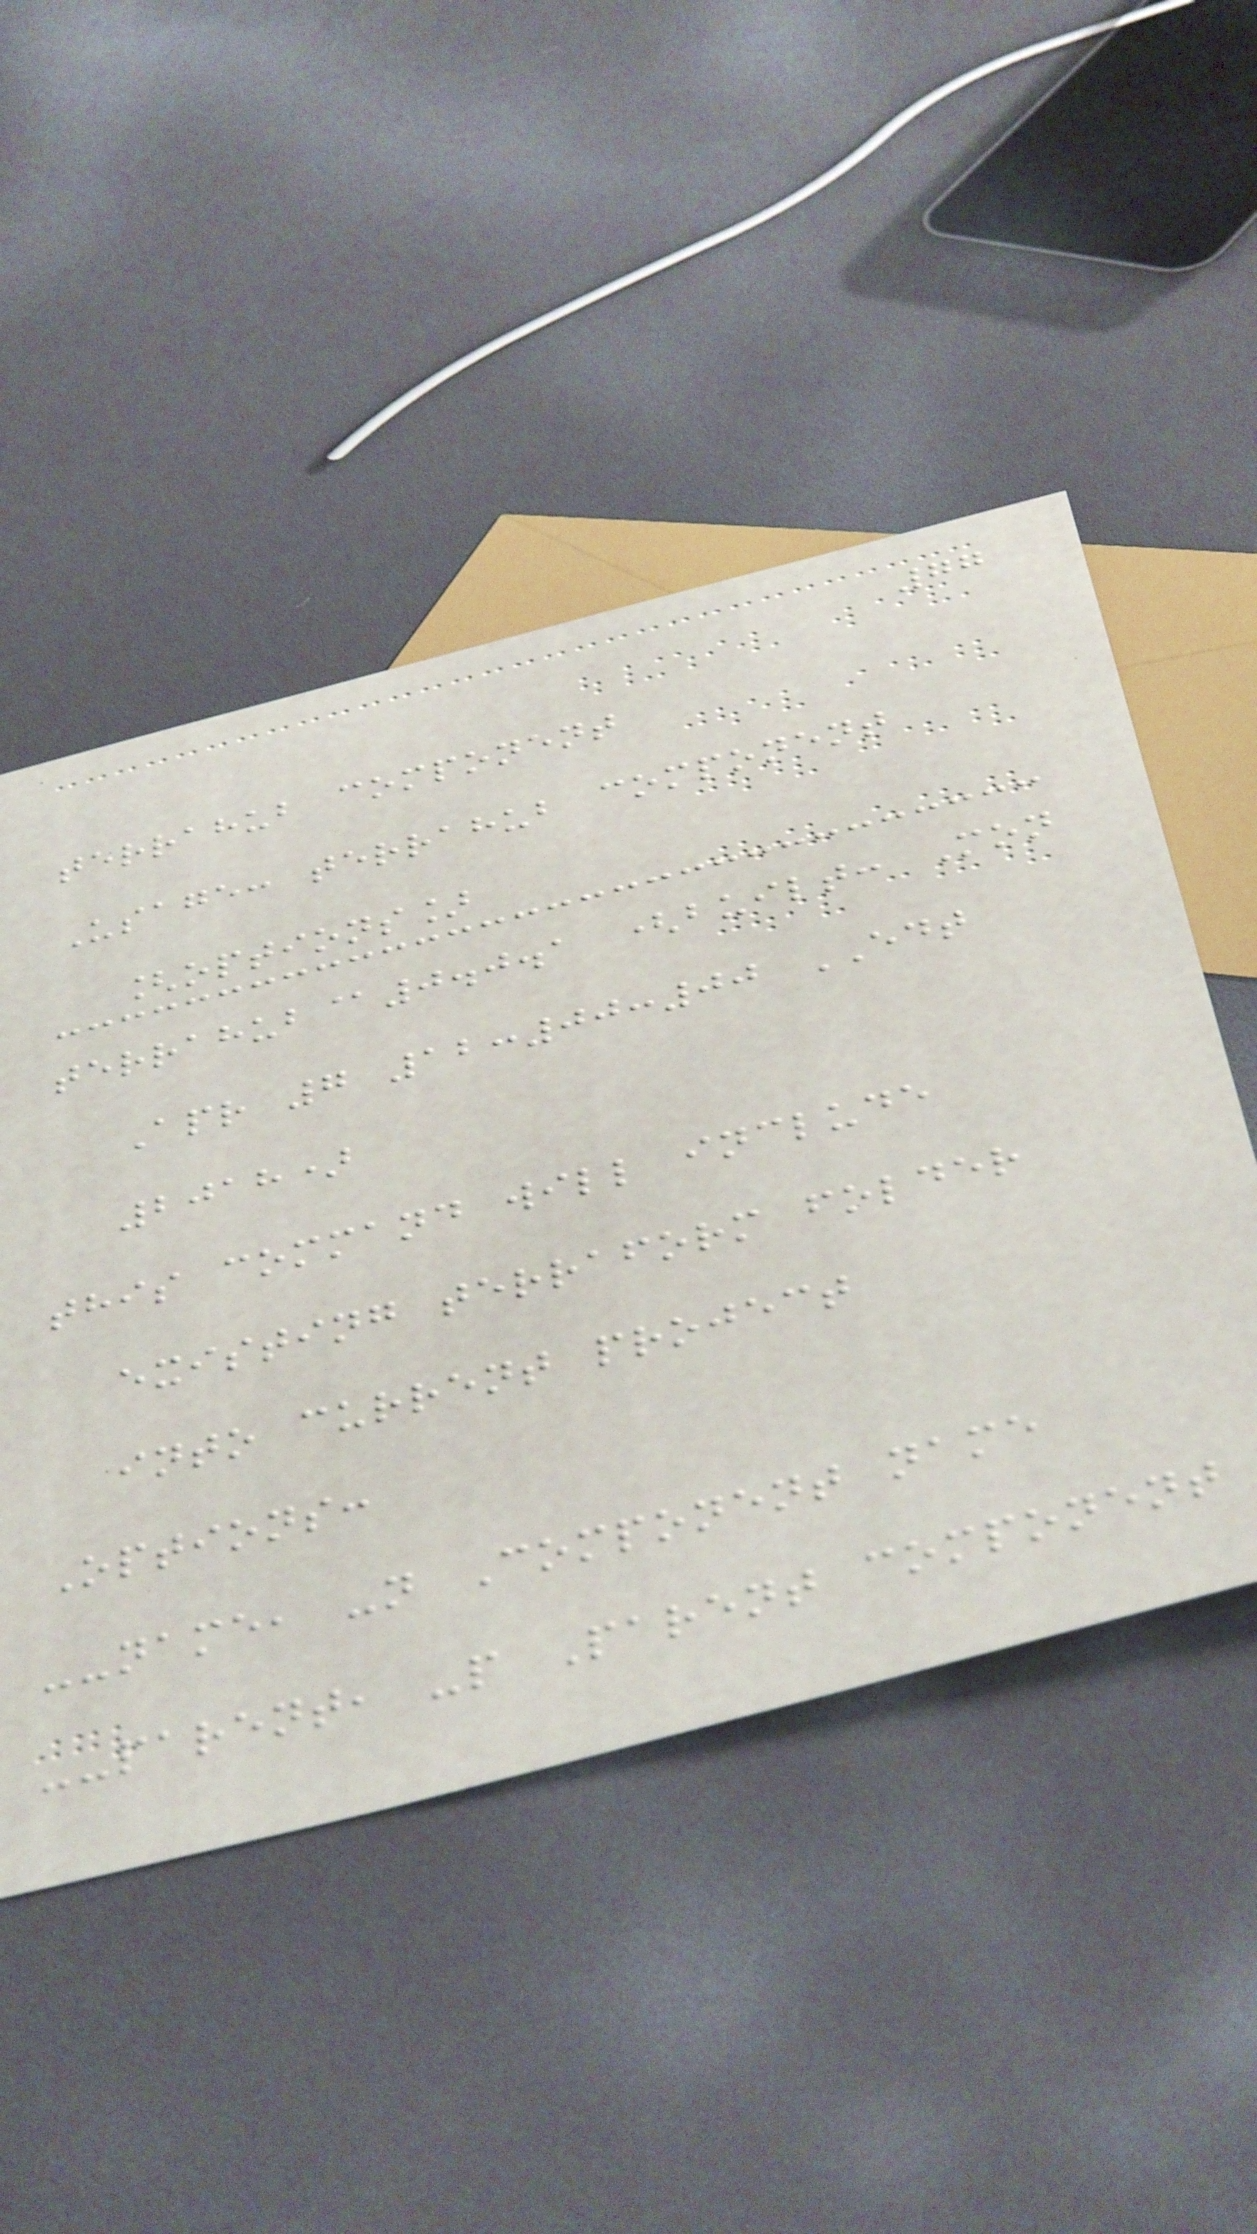77
terrahub component
Usage: terrahub component
[options]
terrahub@0.0.1 (built: Mon
Apr 7 12:00:00 EDT
2018)
this command will include
existing terraform folder
into current project
Options:
--name, -n Component name
--parent, -p Parent component
